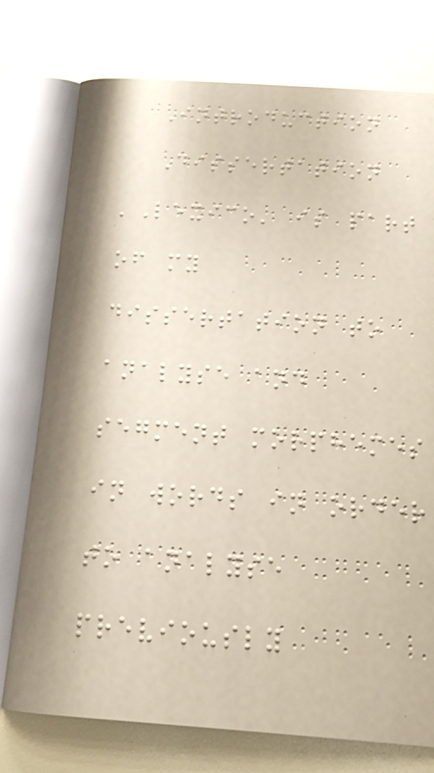Introduction
Dissertation
'Lexico' is part
of my
dissertation to
analyse and
segment morphemes
in words in order
to analyse
previously
